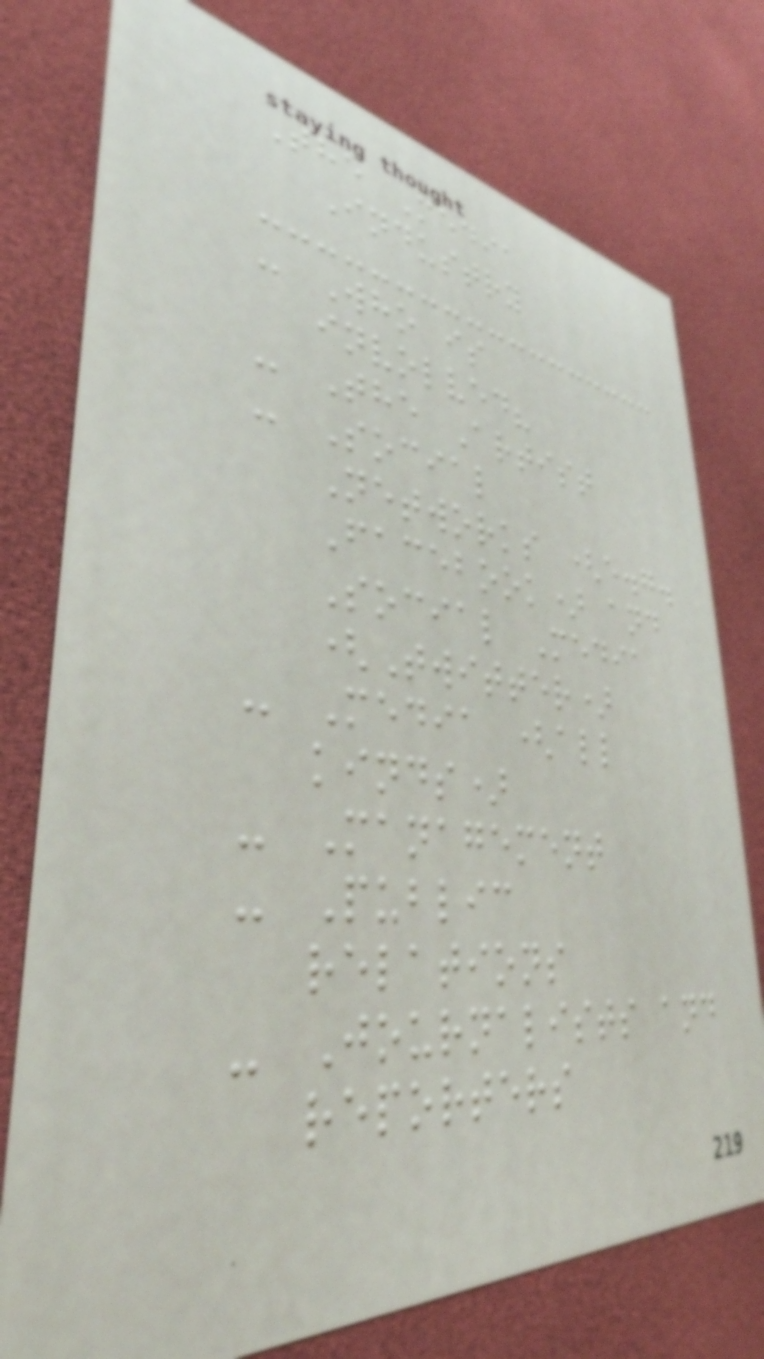The Media
Industry
- Who is
involved?
- The Artist
- Social
Networks (e.g.
Facebook) and
Social Media
(Twitter)
- Media (all
kinds)
- Management
- Public
relations
- Journalists and
reporters
